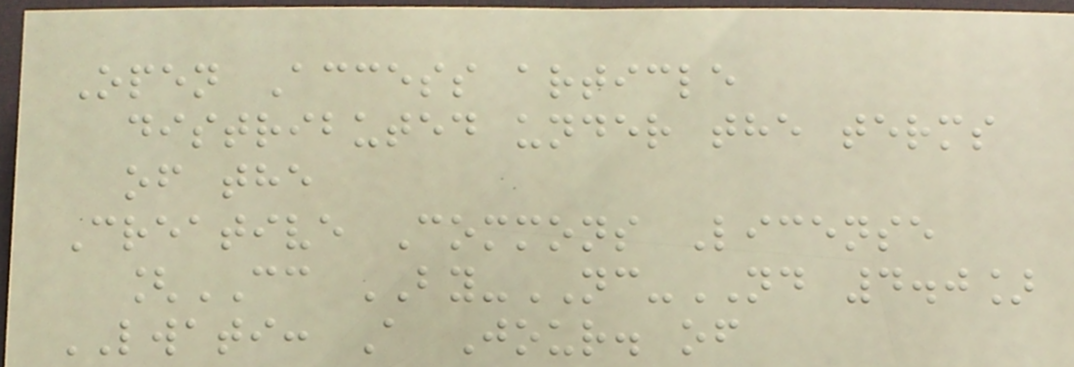Open Access article
distributed under the terms
of the
Creative Commons License
[CC BY-NC-ND 4.0]
LWATI: A Jour. of
